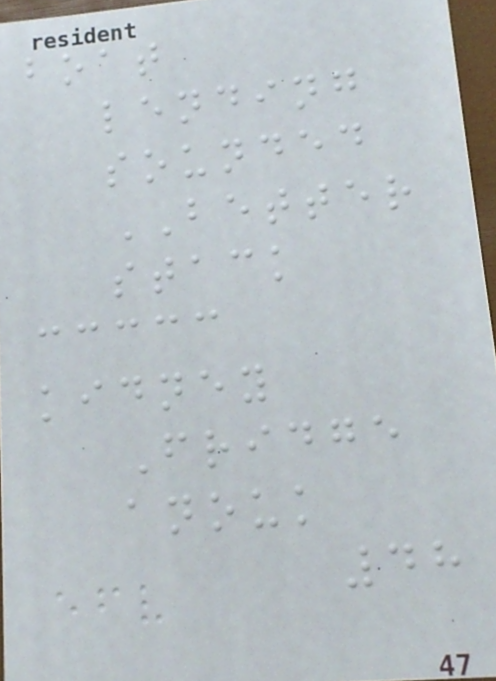boat
lending
sounded
BETTER
stack
kidney
Fridge
anouk
48
